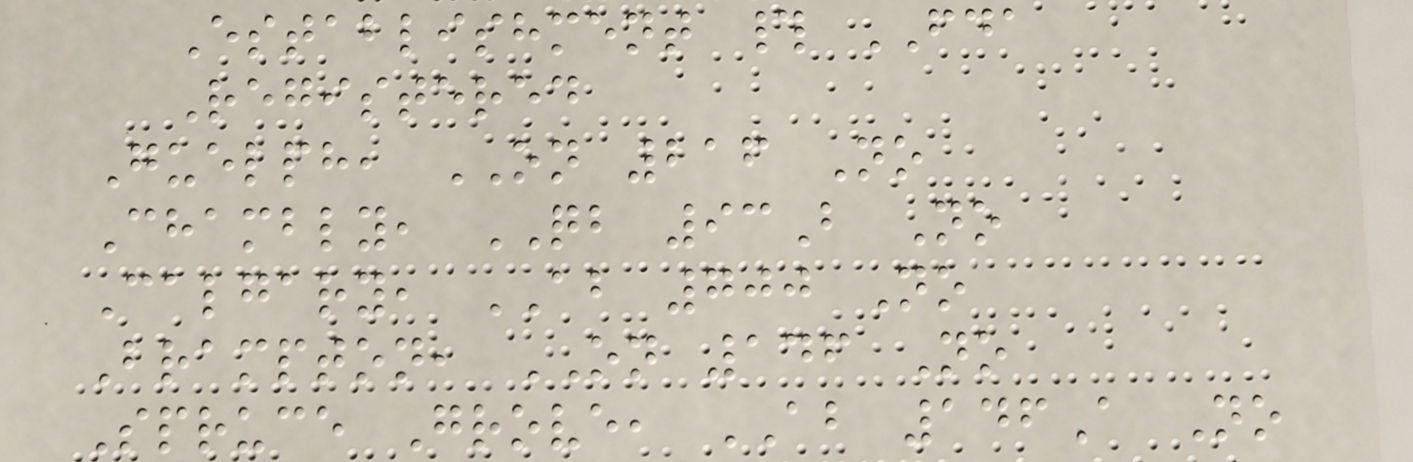Establishment # FDA
Registered
Guelph, ON 216 No
Chambly, QB 93B No
Calgary, AB 700 No
Brampton, ON 146 No
Spruce Grove, AB 146A No
